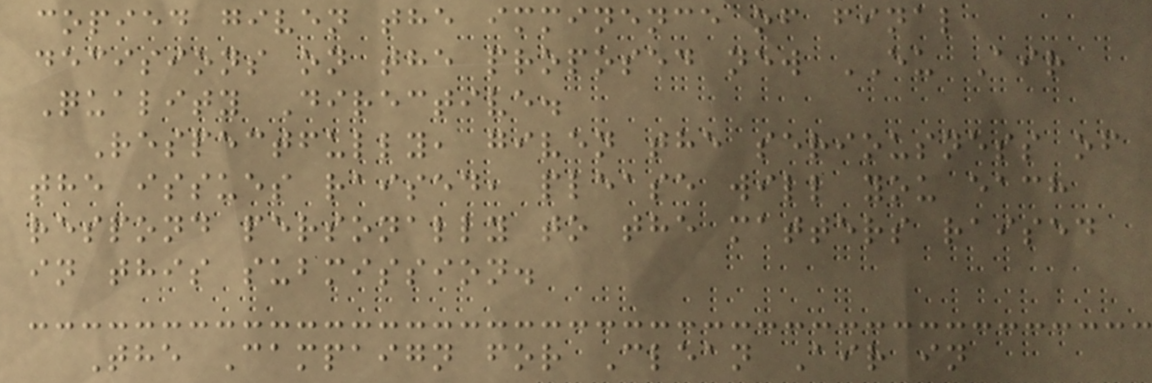copied given the imminence of final
decisions on the proposed new EU Air
Quality Directive.
Respectfully, given the seriousness of
the issues raised, please will you each
respond personally to the matters raised
in this submission.
The Campaign for Clean Air in
